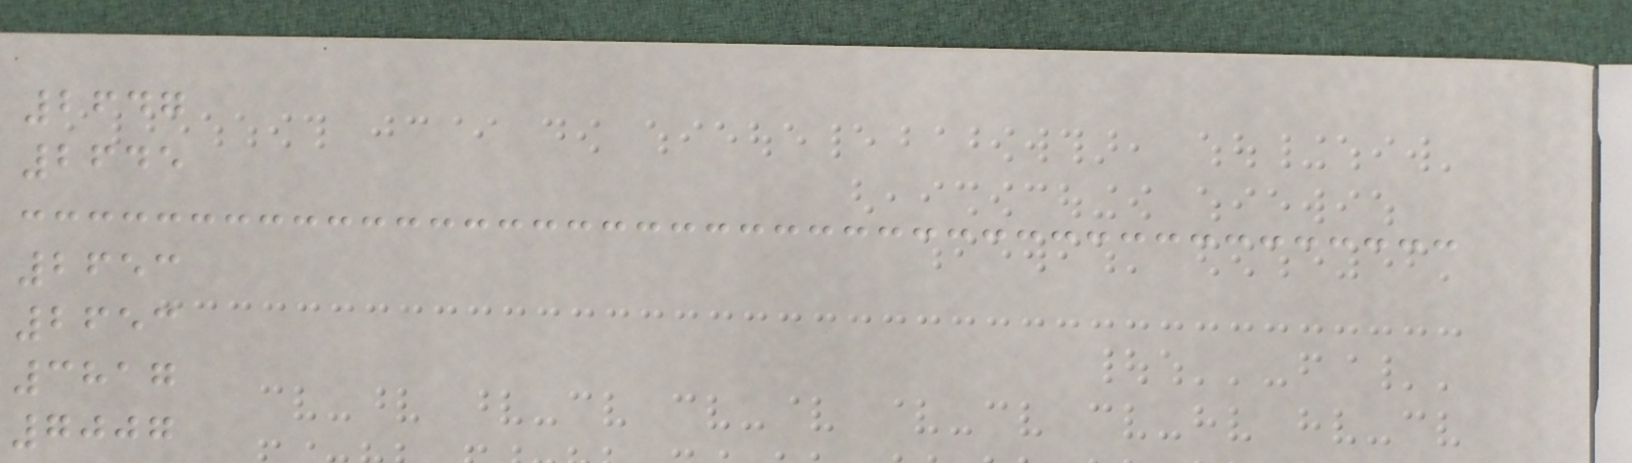2647
2645
2653
2653
3817
7007
